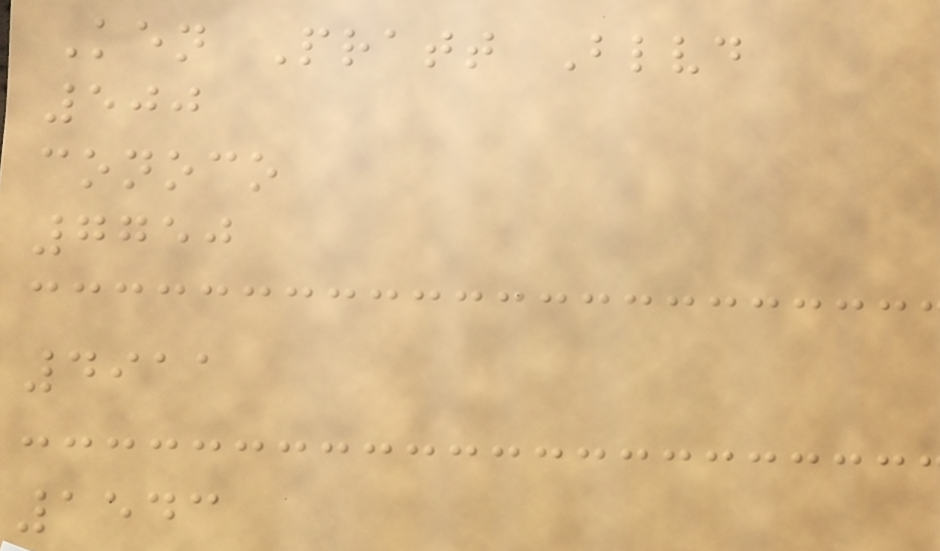Ken Pratt Blvd
500
conoco
7750
4911
1543
